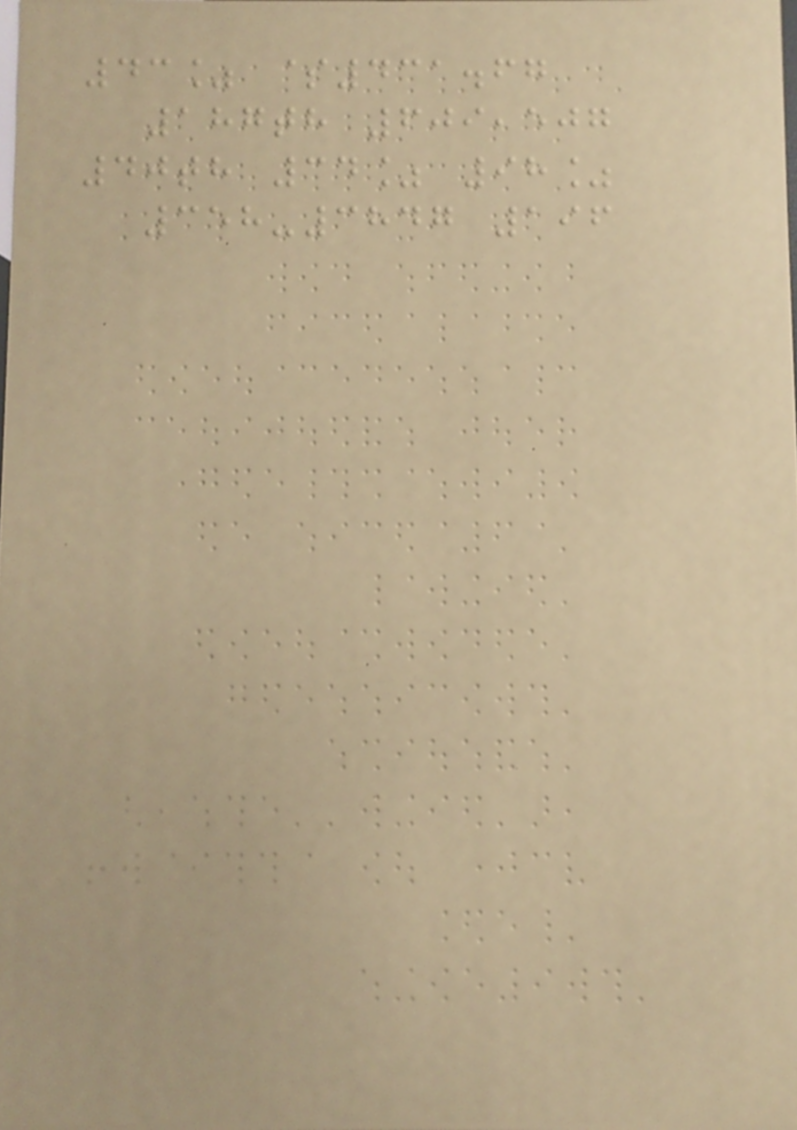43% $431.67
187th 609,507
40th 34% 98%
358-3847 196
